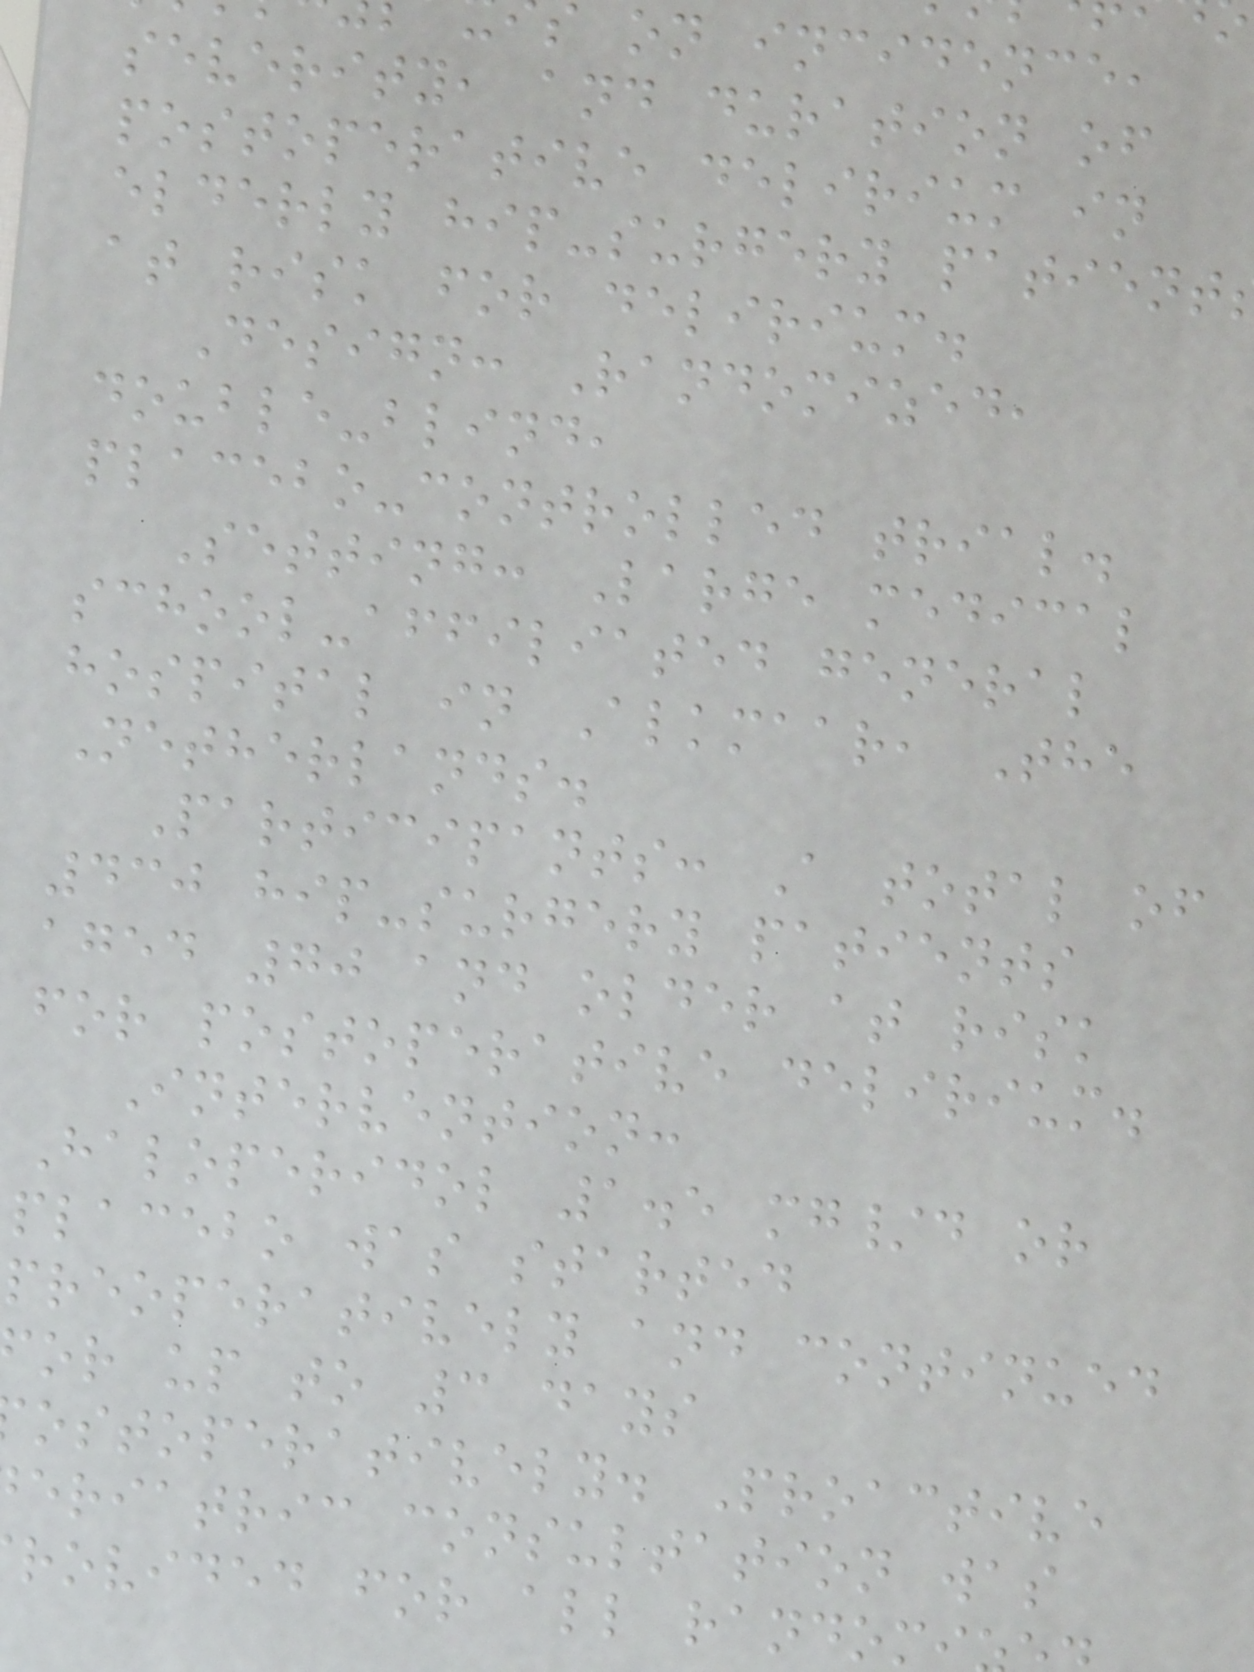on incidence,
severity, and duration of
postoperative delirium in
elderly hip-surgery patient
at risk for delirium.
Design: Randomized,
double-blind,
placebo-controlled trial.
Setting: Large medical
school-affiliated general
hospital in Alkmaar, The
Netherlands.
Participants: A total of
430 hip-surgery patients
aged 70 and older at risk
for postoperative delirium.
Intervention:
Haloperidol 1.5 mg/d or
placebo was started
preoperatively and continued
or up to 3 days
ostoperatively. Proactive
eriatric consultation was
rovided for all random
